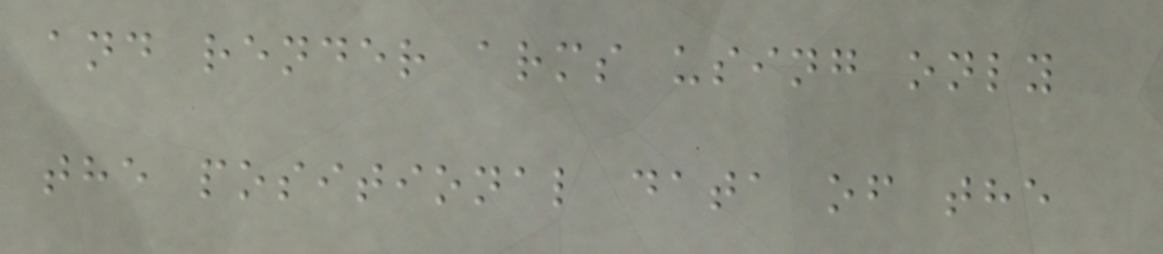and render arms using only
the positional data of the
